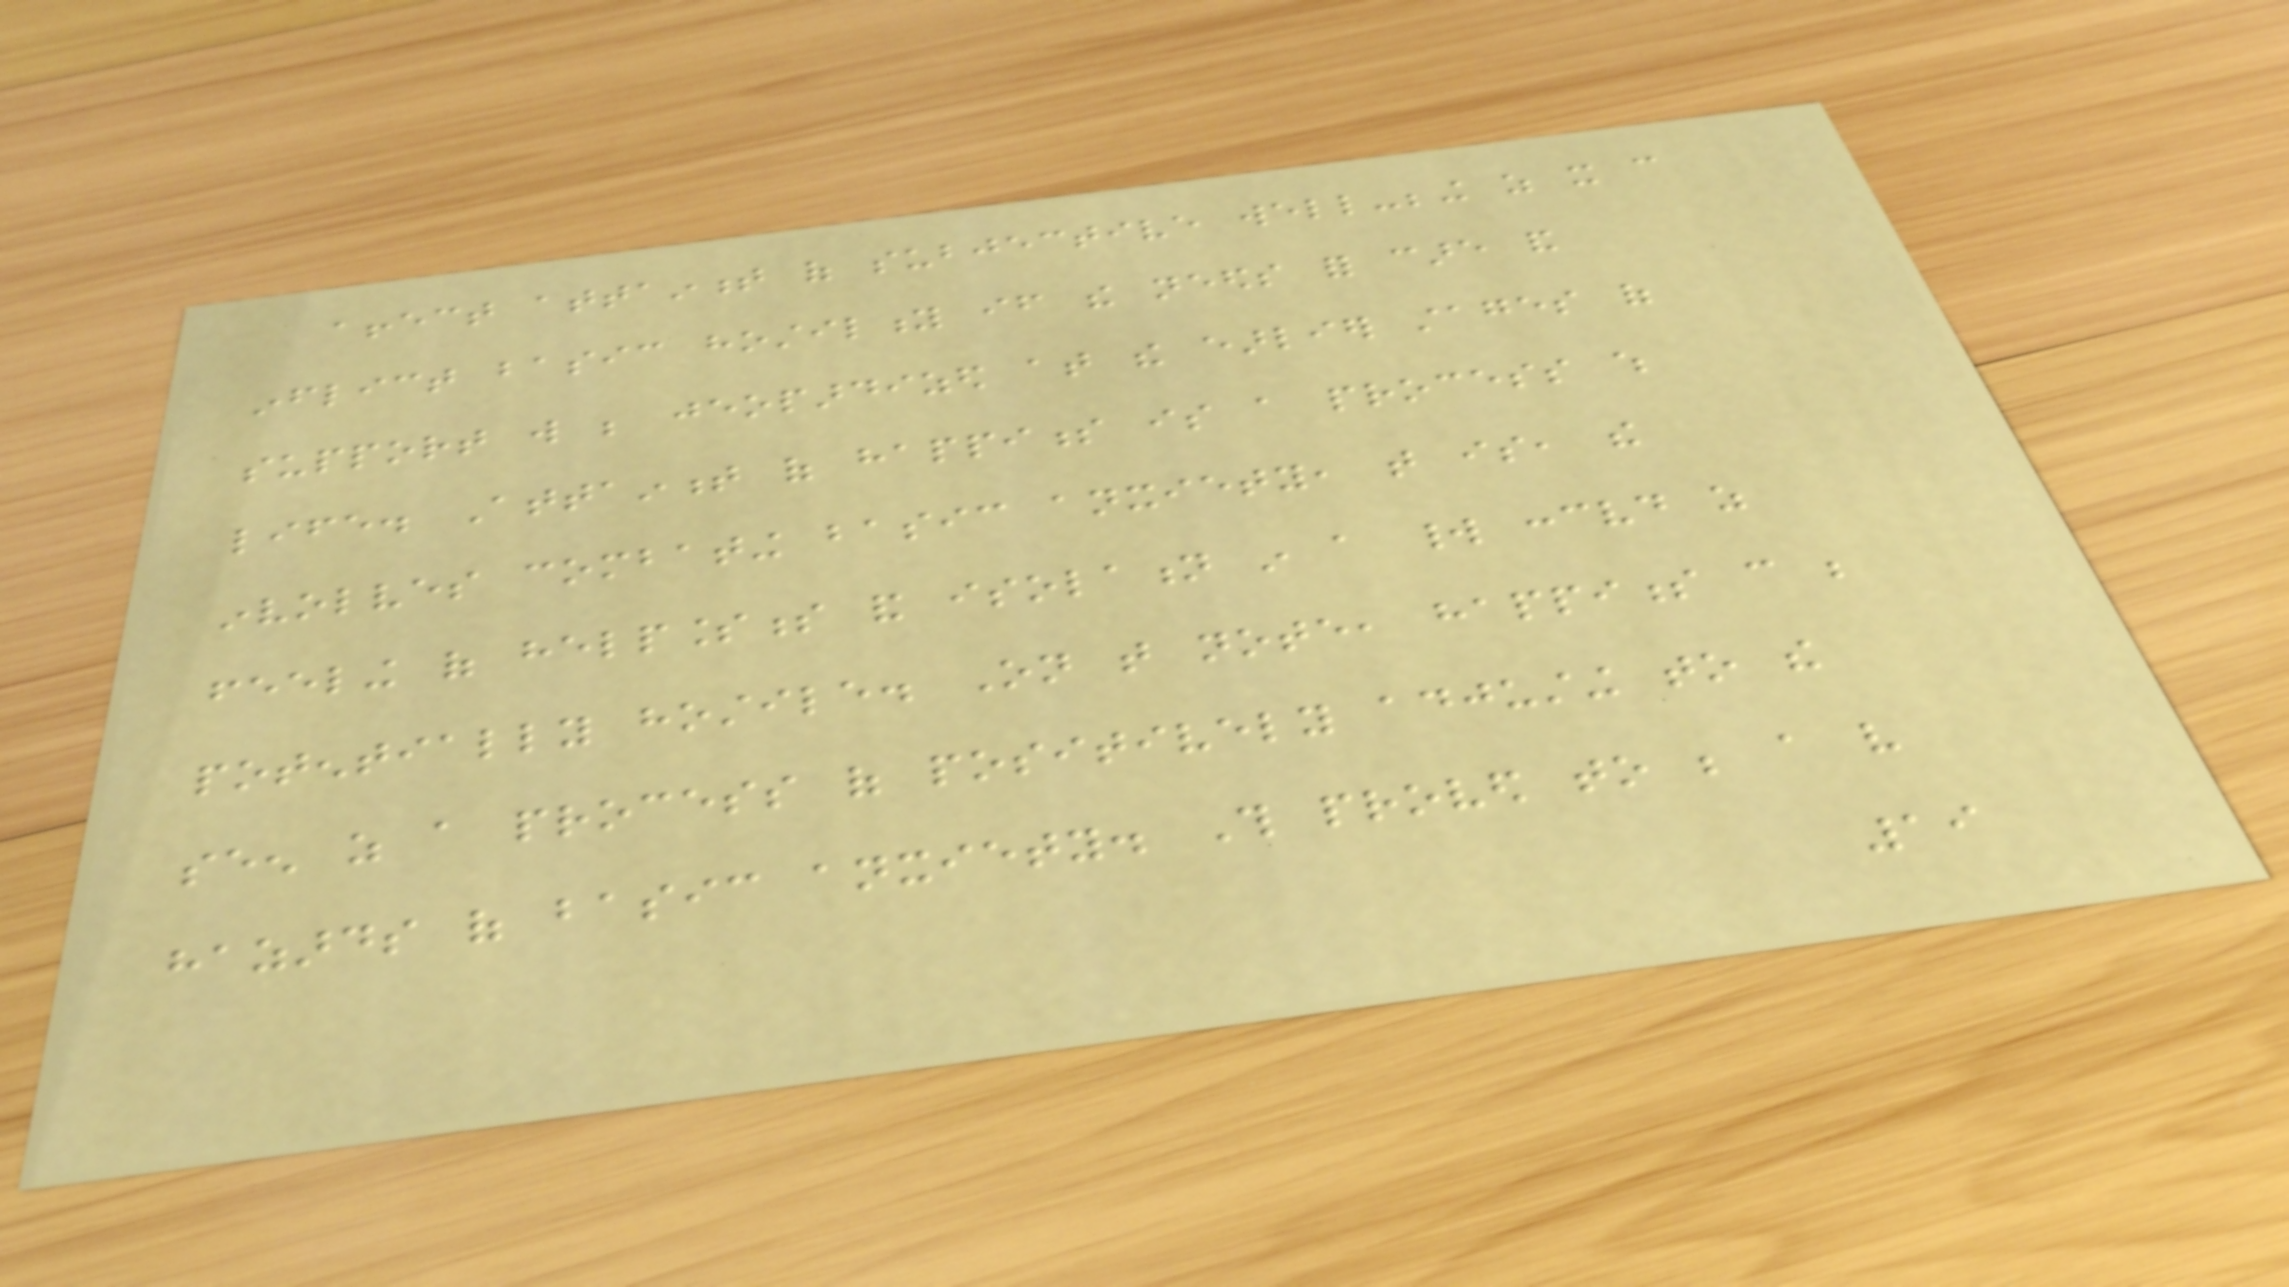affect attainment of subjective well-being as it can
inflict basic hostility if the needs for care and
support will be jeopardized at the earlier stages of
life. Attainment of happiness is a process which
involves combating basic anxiety, that is, the
feeling of helplessness and isolation in a world conceived as
potentially hostile. On that note, happiness can be
seen as a process of positively adjusting to the
hazards of basic anxiety. This proved to be a very
19
